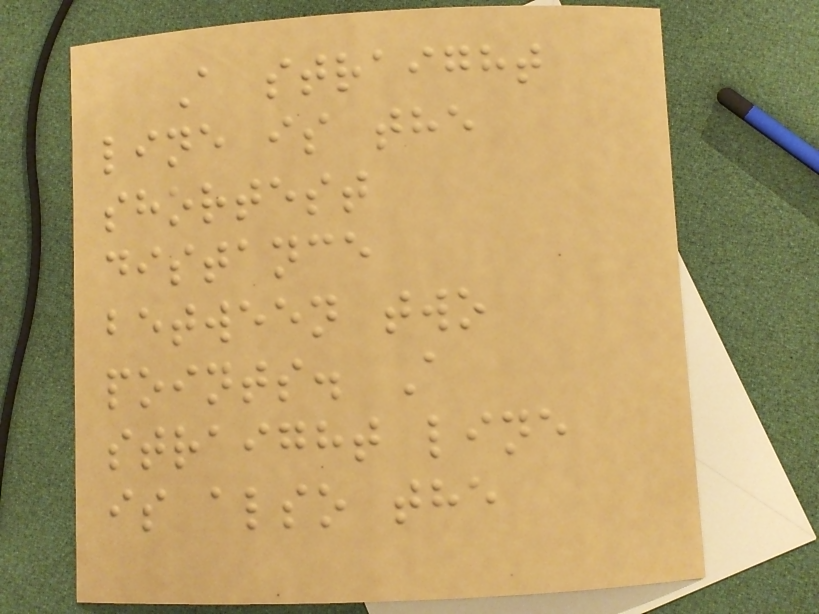A straight
line is the
shortest
distance
between two
points. A
straight line
is also the
